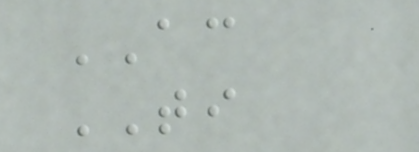AC
TI
